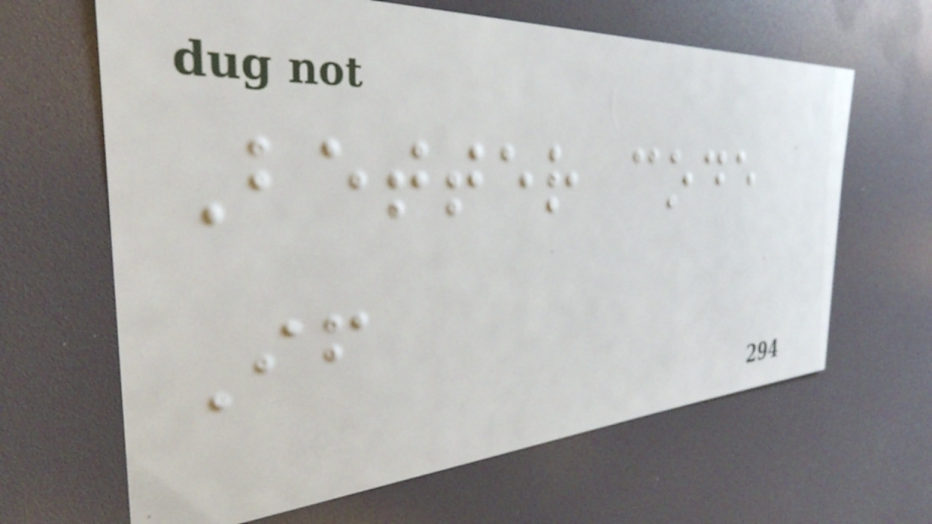Better code
If
